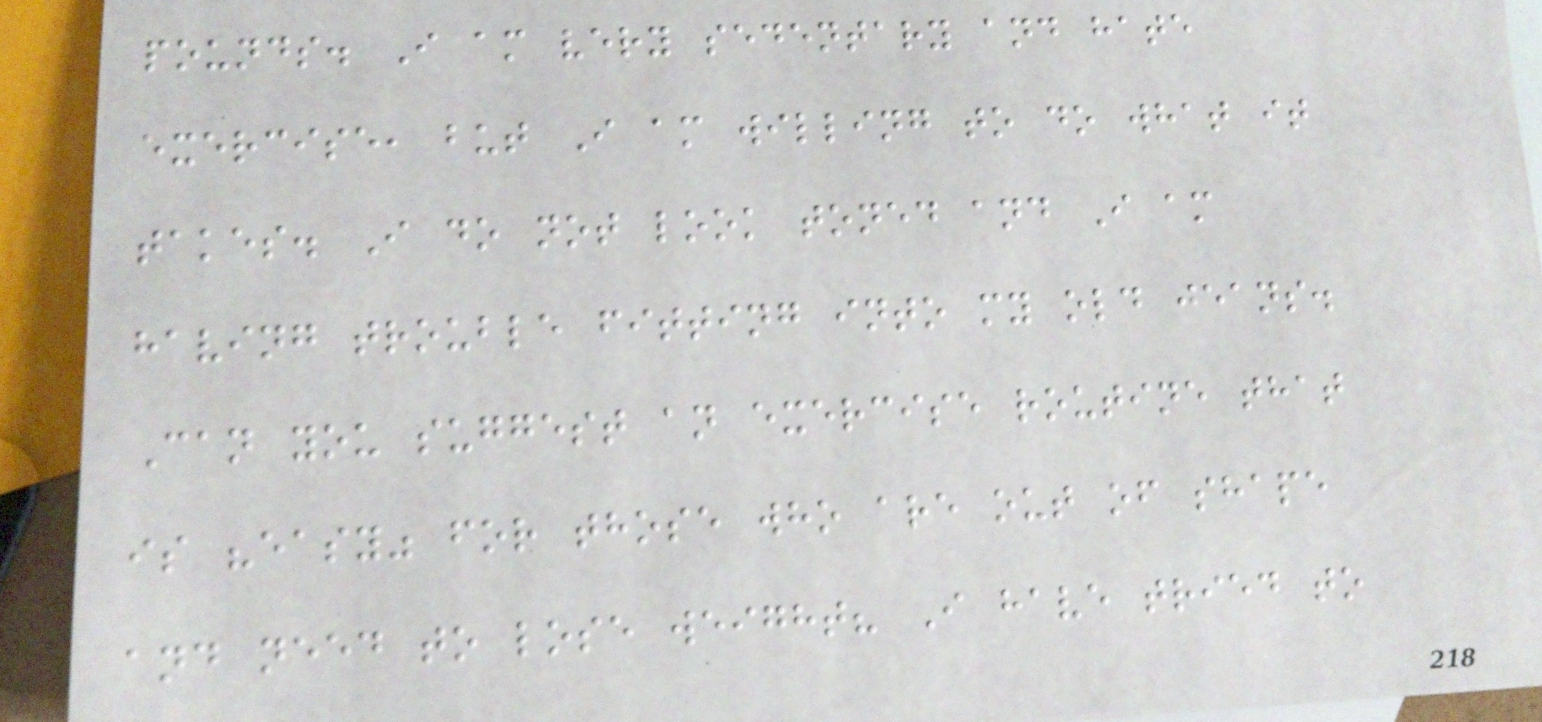pounds. I am very sedentary and hate
exercise, but I am willing to do what it
takes. I do not look toned and I am
having trouble fitting into my old jeans.
Can you suggest an exercise routine that
is "easy" for those who are out of shape
and need to lose weight? I have tried to
